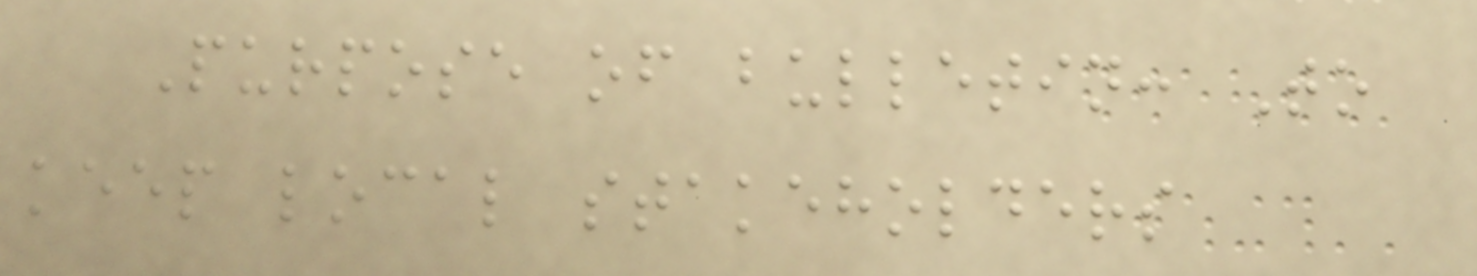Purpose of bulletin: To
keep local stakeholders
